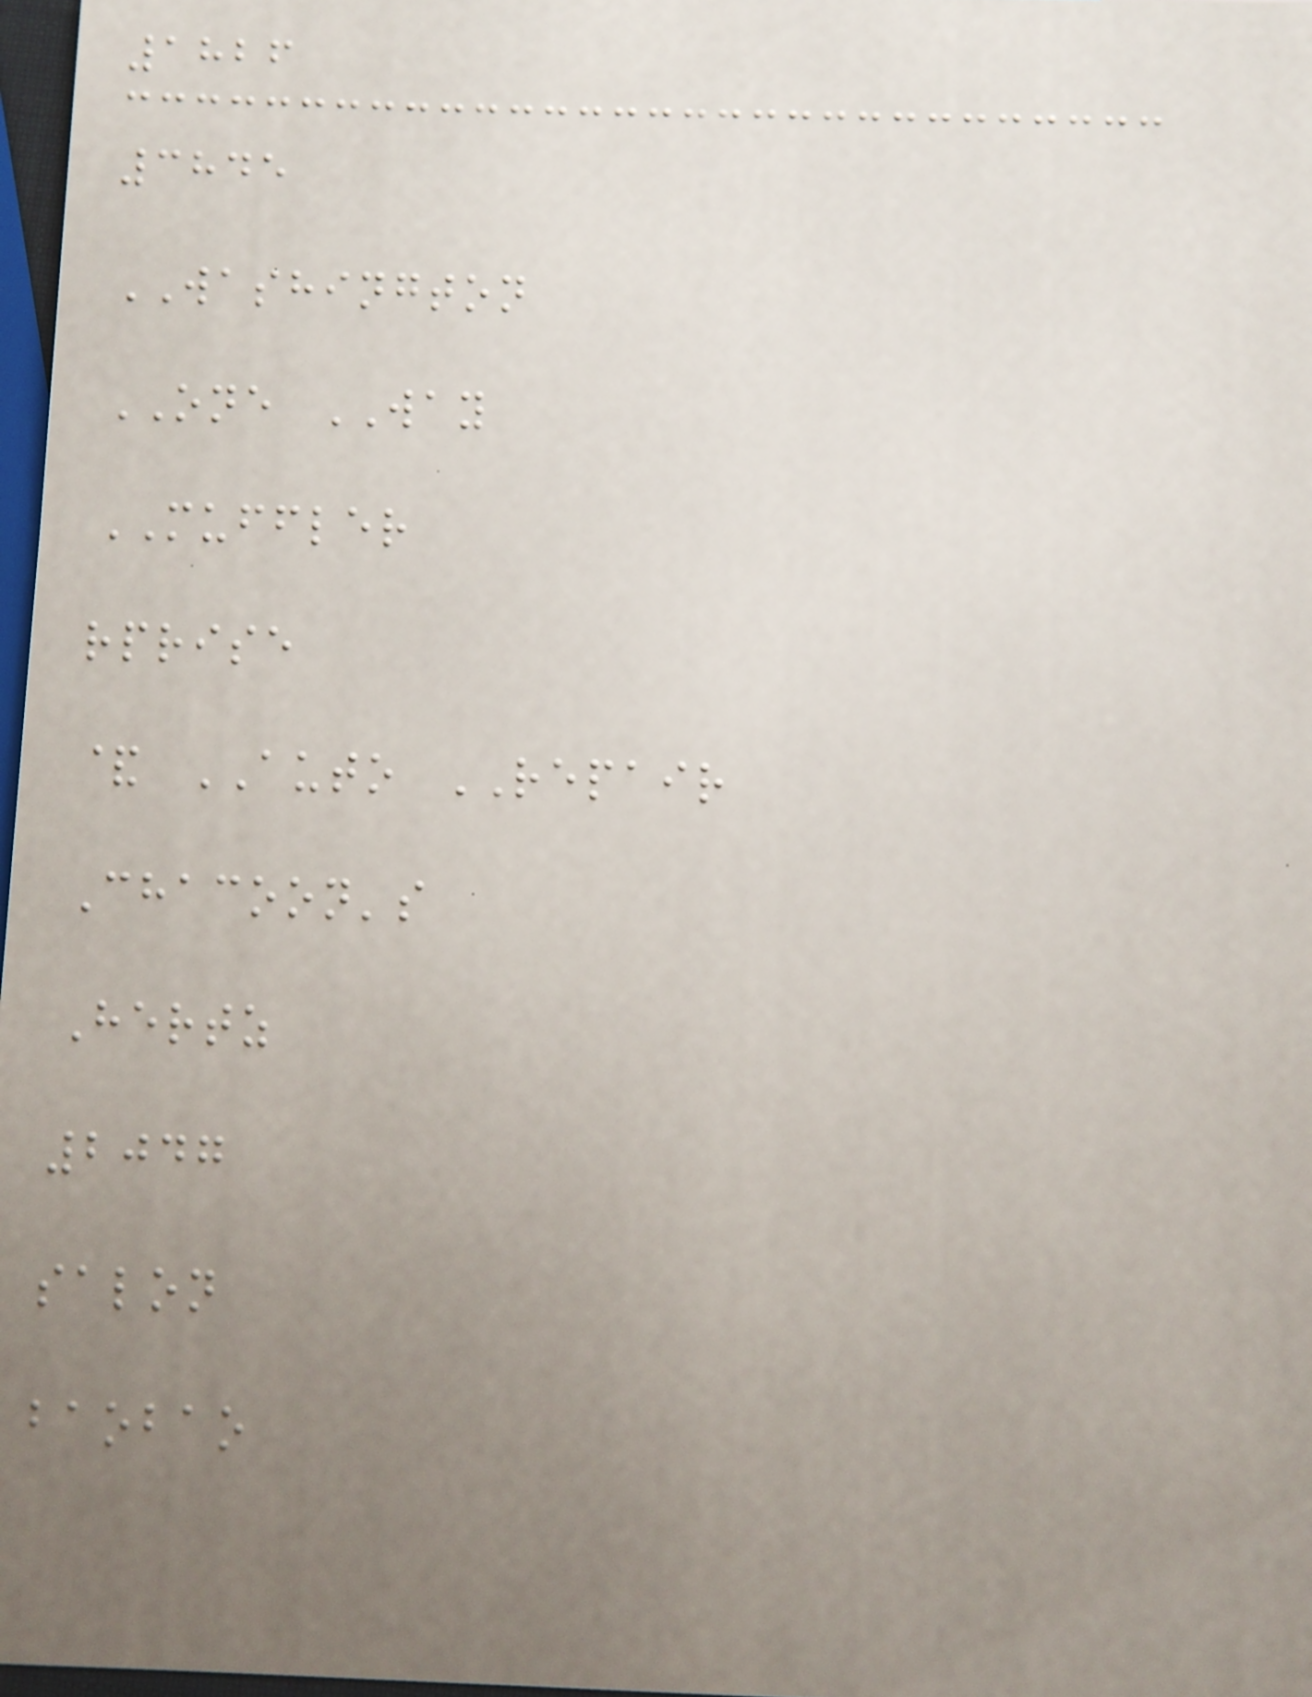1826
3845
WASHINGTON
ONE WAY
MUFFLER
rprise
& AUTO REPAIR
Chacoon's
Hertz
2047
salon
baobao
